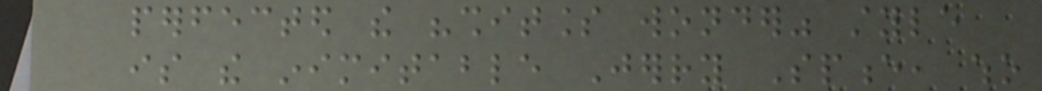perfected the "shitless wonder" style
is the inimitable Jerry Spence, who
